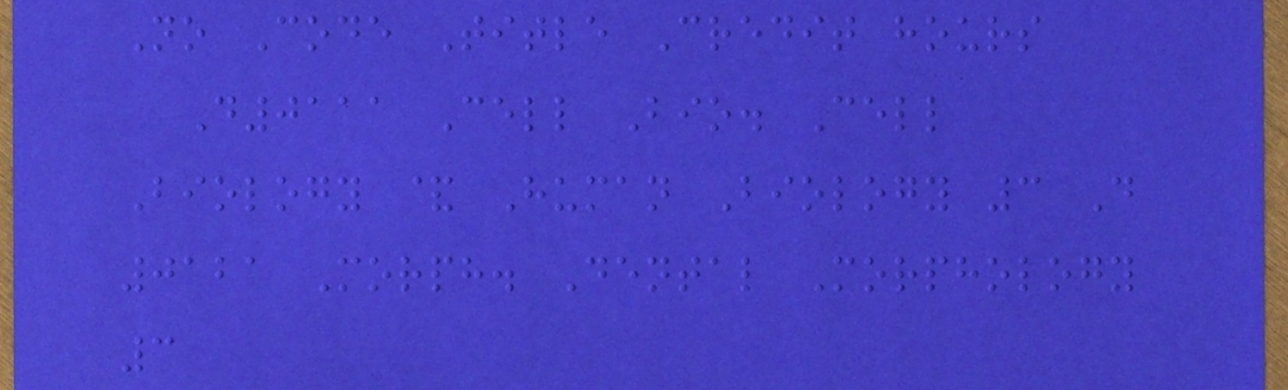No Code Title Credit hours
D0111 Cell Bio. Cell
Biology & Human Biology 3 D
0121 Morph. Dental Morphology
3
